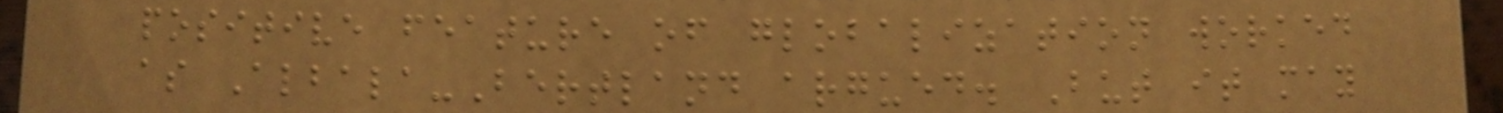positive feature of globalization worked
as Albala-Bertland argued. But it may
